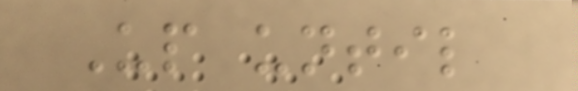Up until
